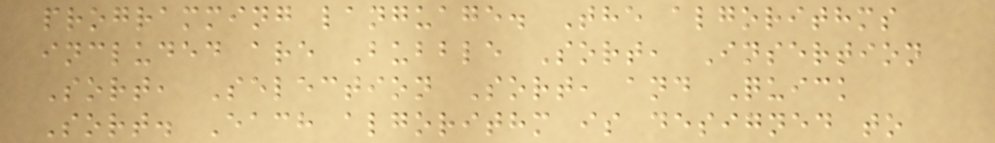programming language. The algorithms
included are Bubble Sort, Insertion
Sort, Selection Sort, and Quick
Sort. Each algorithm is designed to
